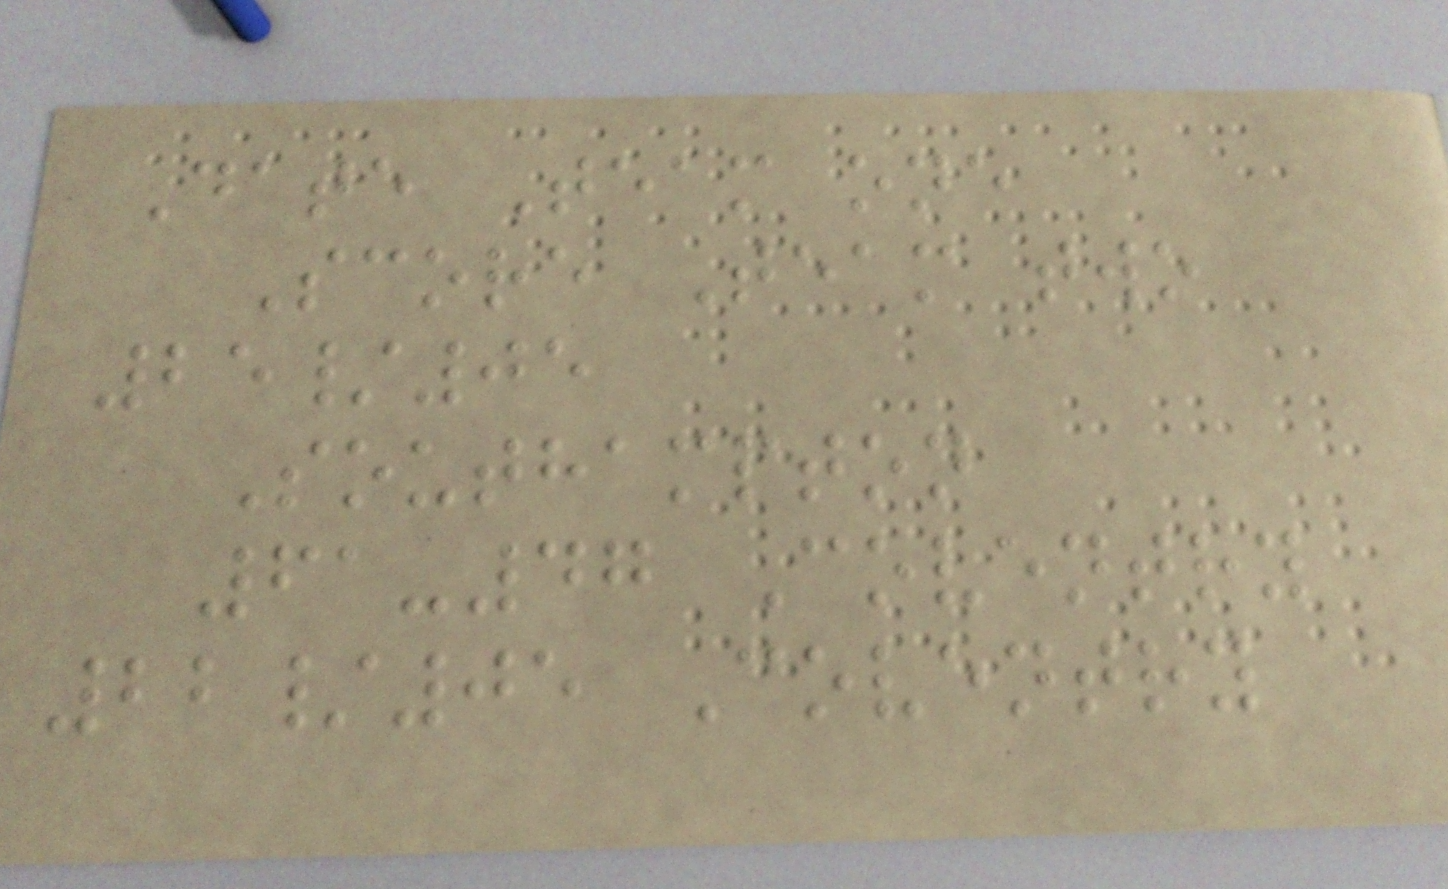Date Team one
Score Team two
25/05
Southampton
61-47 Coventry
22/05 Coventry
